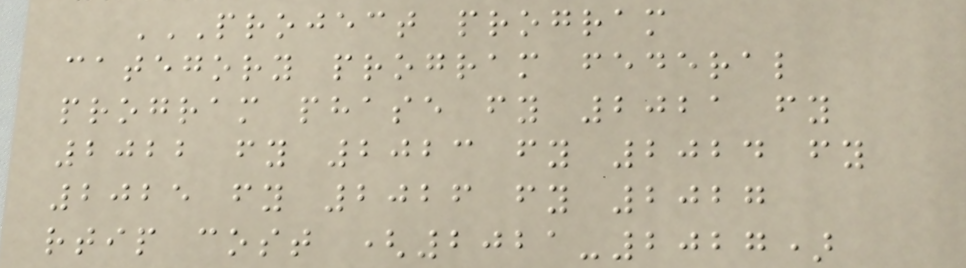PROJECT PROGRAM
CATEGORY PROGRAM FEDERAL
PROGRAM PHASE FY 2021 FY
2022 FY 2023 FY 2024 FY
2025 FY 2026 FY 2027
RTIP COST (2021-2027)
